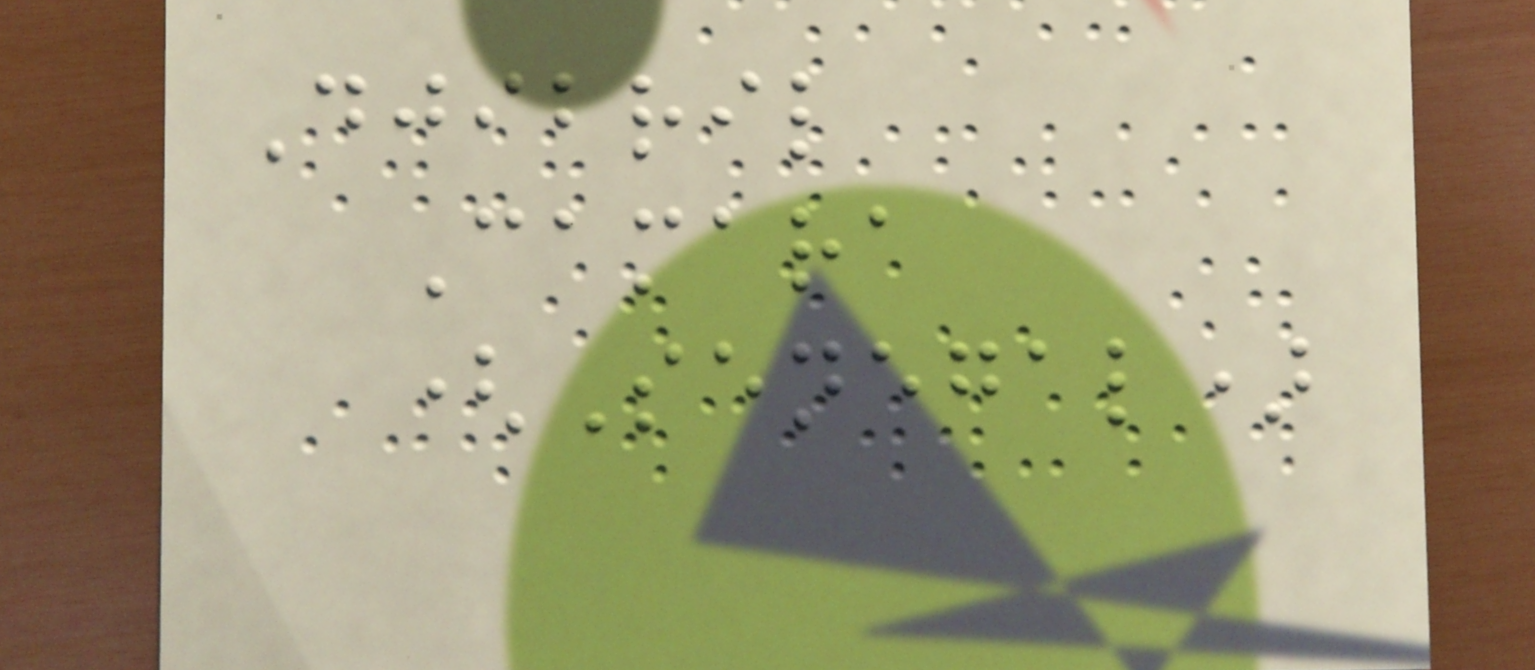Djibril
Camara
(Senegal)
